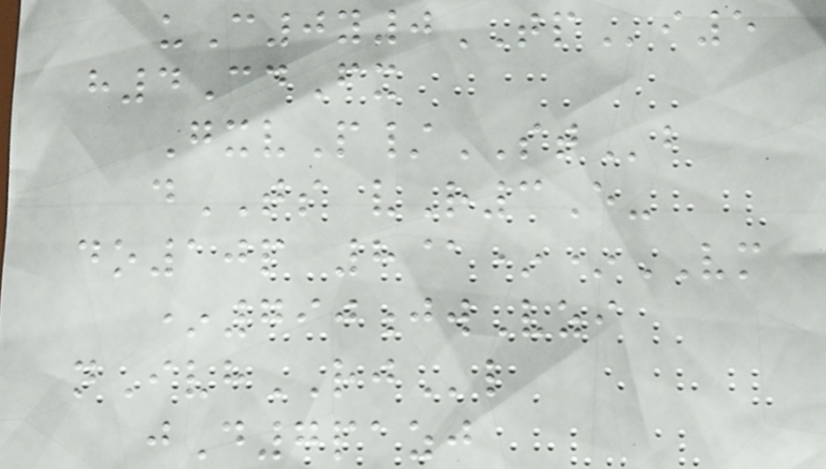uC0y0TPi5
h4CdFx
GxvP/STb
dTS vR3E-
do10p 8@**VM
*790jwVzi
nIvhRJl
jD7pazj
